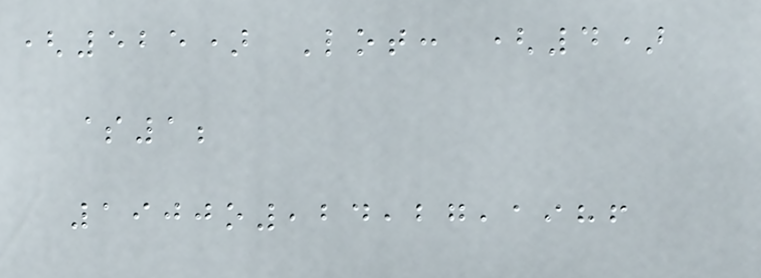(525) Lot: (4)
$1;
1900o,24,27,1986
